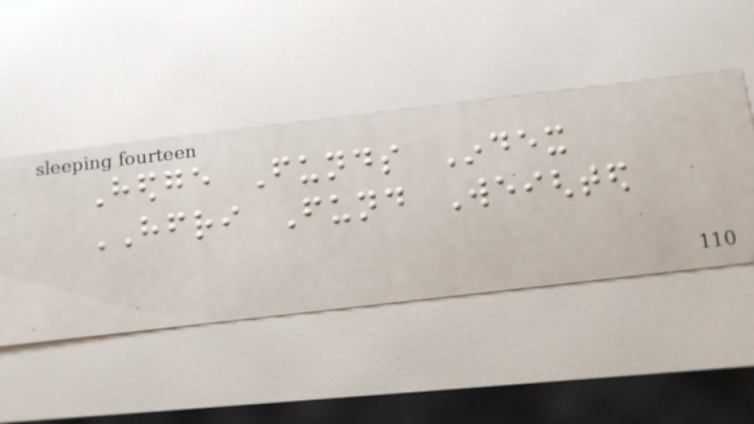Hedge Funds Index
HFRI Fund Weighted
